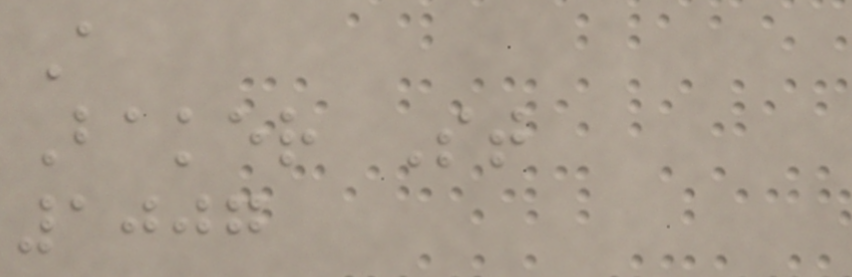A
Baker St
1007
